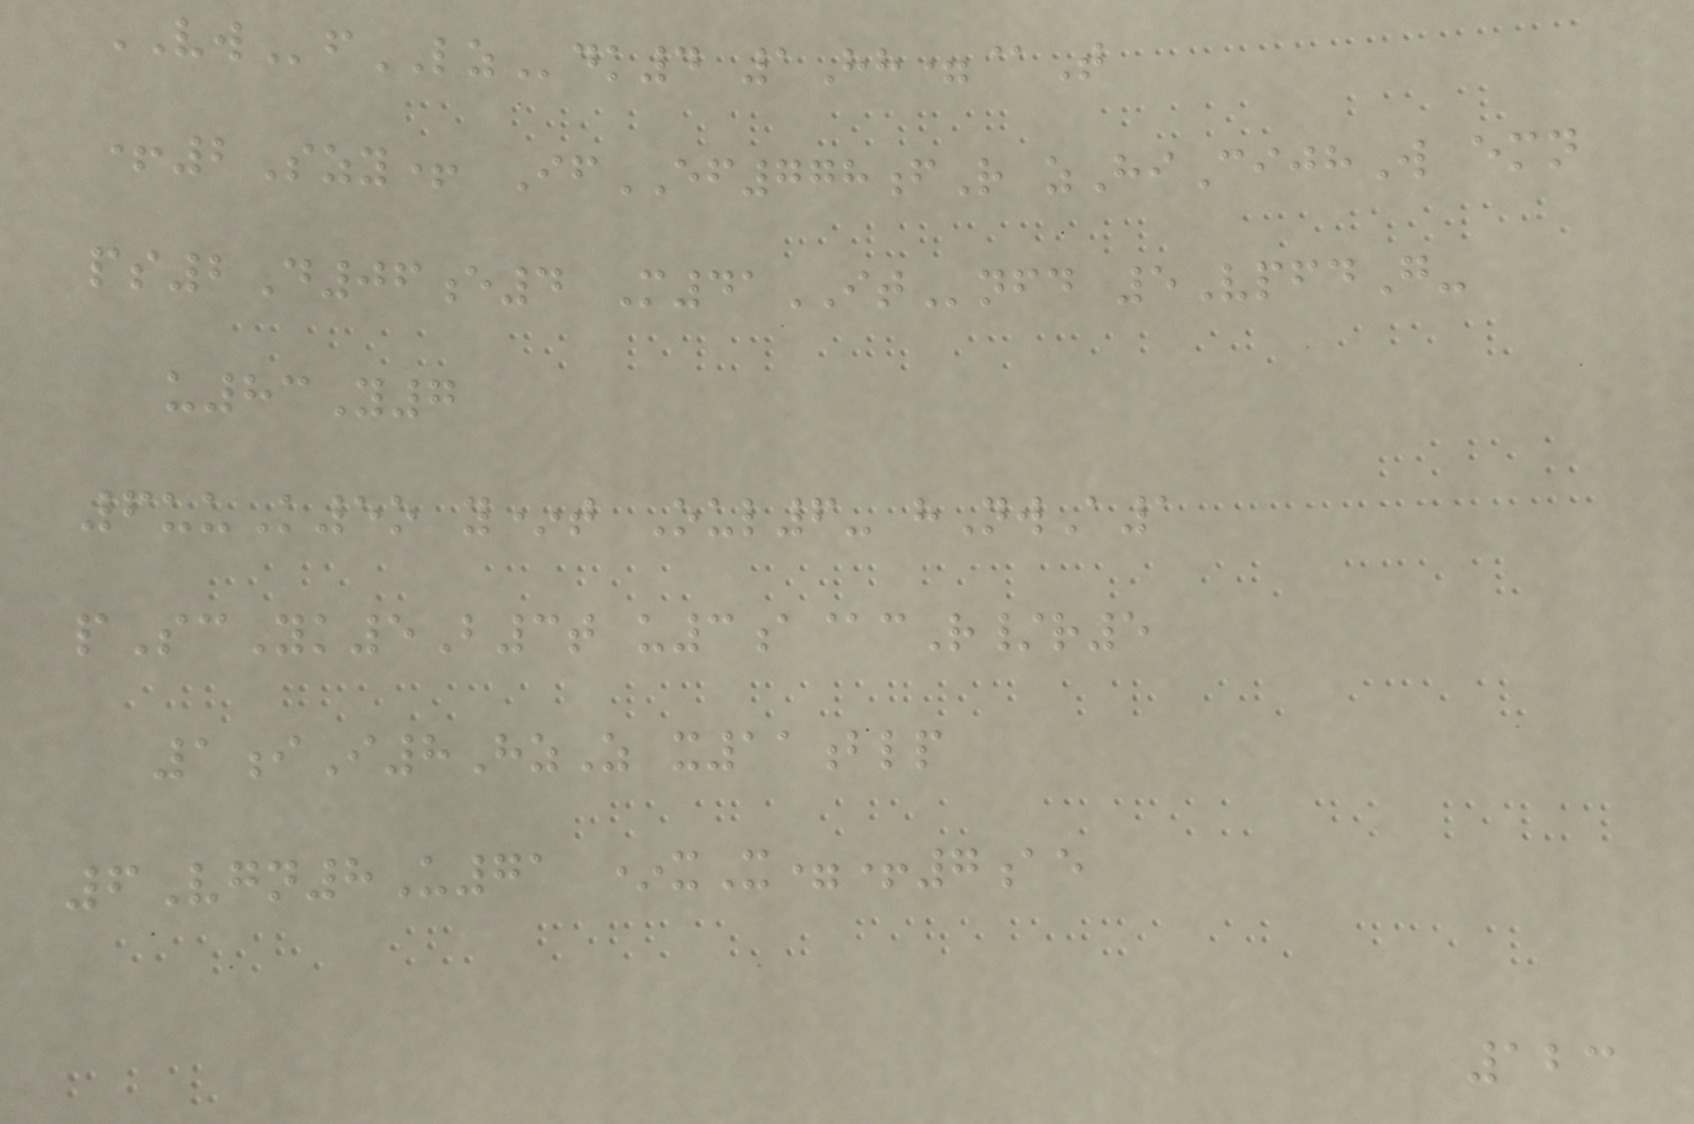VWfLZdk4 1Hh=@T
+2Szy+ IfEF778fR zHiCijhW emn
ps2D06e4 M41ITnfd 5VpfdG-
u83Y7
6uuK5o y*t Oul6- hNwA1
pScYk5B3t u3a@cR/r5
1iI8HzZ x11blp
6Vgn8U71 *xX=+7ae
123
